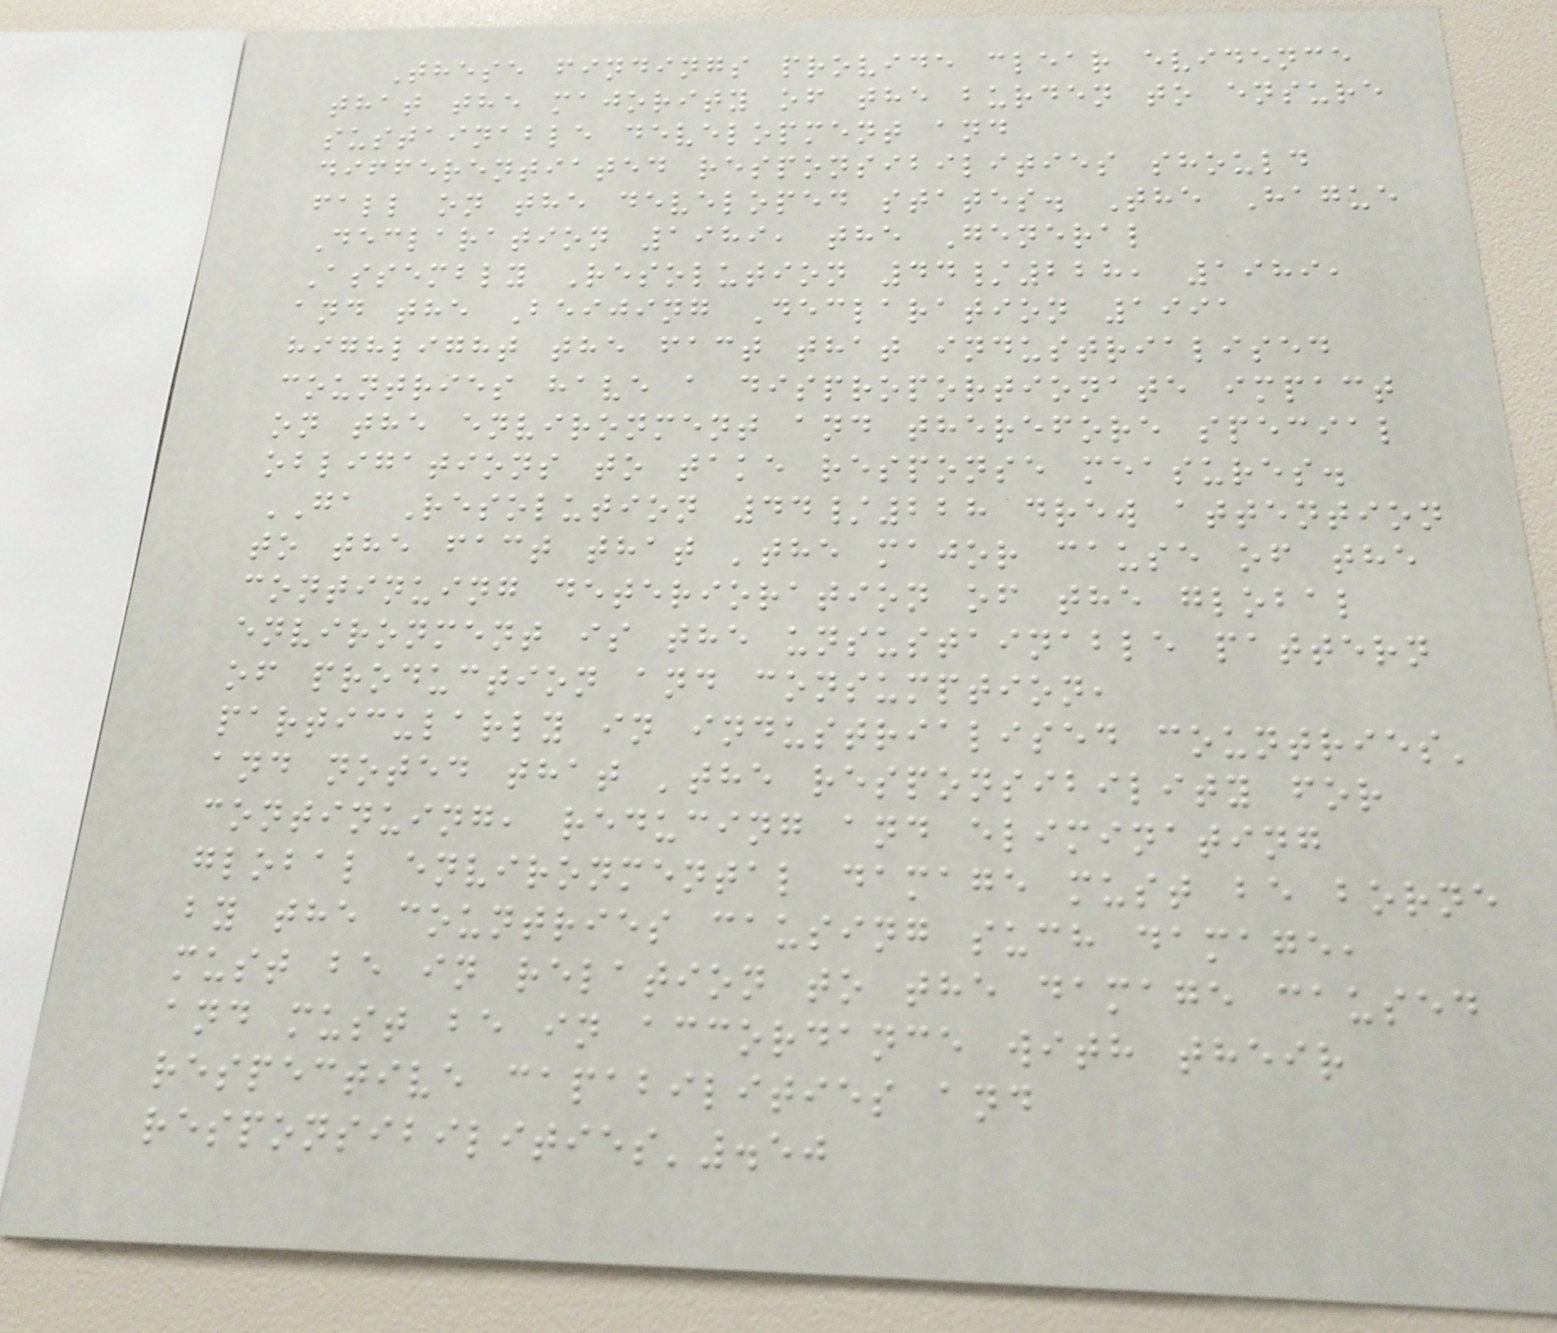These findings provide clear evidence
that the majority of the burden to ensure
sustainable development and
differentiated responsibilities should
fall on the developed states. The Hague
Declaration 1989, the General
Assembly Resolution 44/228, 1989,
and the Beijing Declaration 1991
highlight the fact that industrialised
countries have a disproportionate impact
on the environment and therefore special
obligations to take response measures.
GA Resolution 44/228 drew attention
to the fact that 'the major cause of the
continuing deterioration of the global
environment is the unsustainable pattern
of production and consumption,
particularly in industrialised countries'
and noted that 'the responsibility for
continuing, reducing and eliminating
global environmental damage must be borne
by the countries causing such damage,
must be in relation to the damage caused
and must be in accordance with their
respective capabilities and
responsibilities'.50
